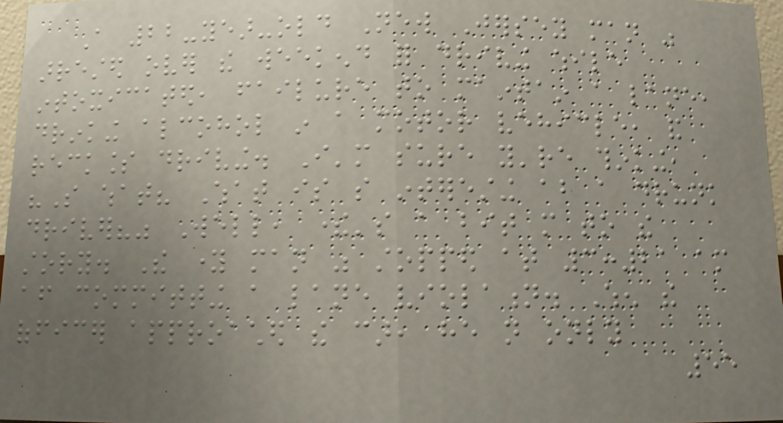A 22-year-old New Jersey man was
arrested over the weekend for driving while
intoxicated, failure to maintain a lane,
drinking alcohol in a motor vehicle, and
reckless driving. I'm sure you're thinking,
"So what? What is so interesting about a drunk
driver?" Well, there's a bit more to the
story. The young man was stopped at 3:21 am
after committing a lane violation. When the
officer approached the car, he not only
55
